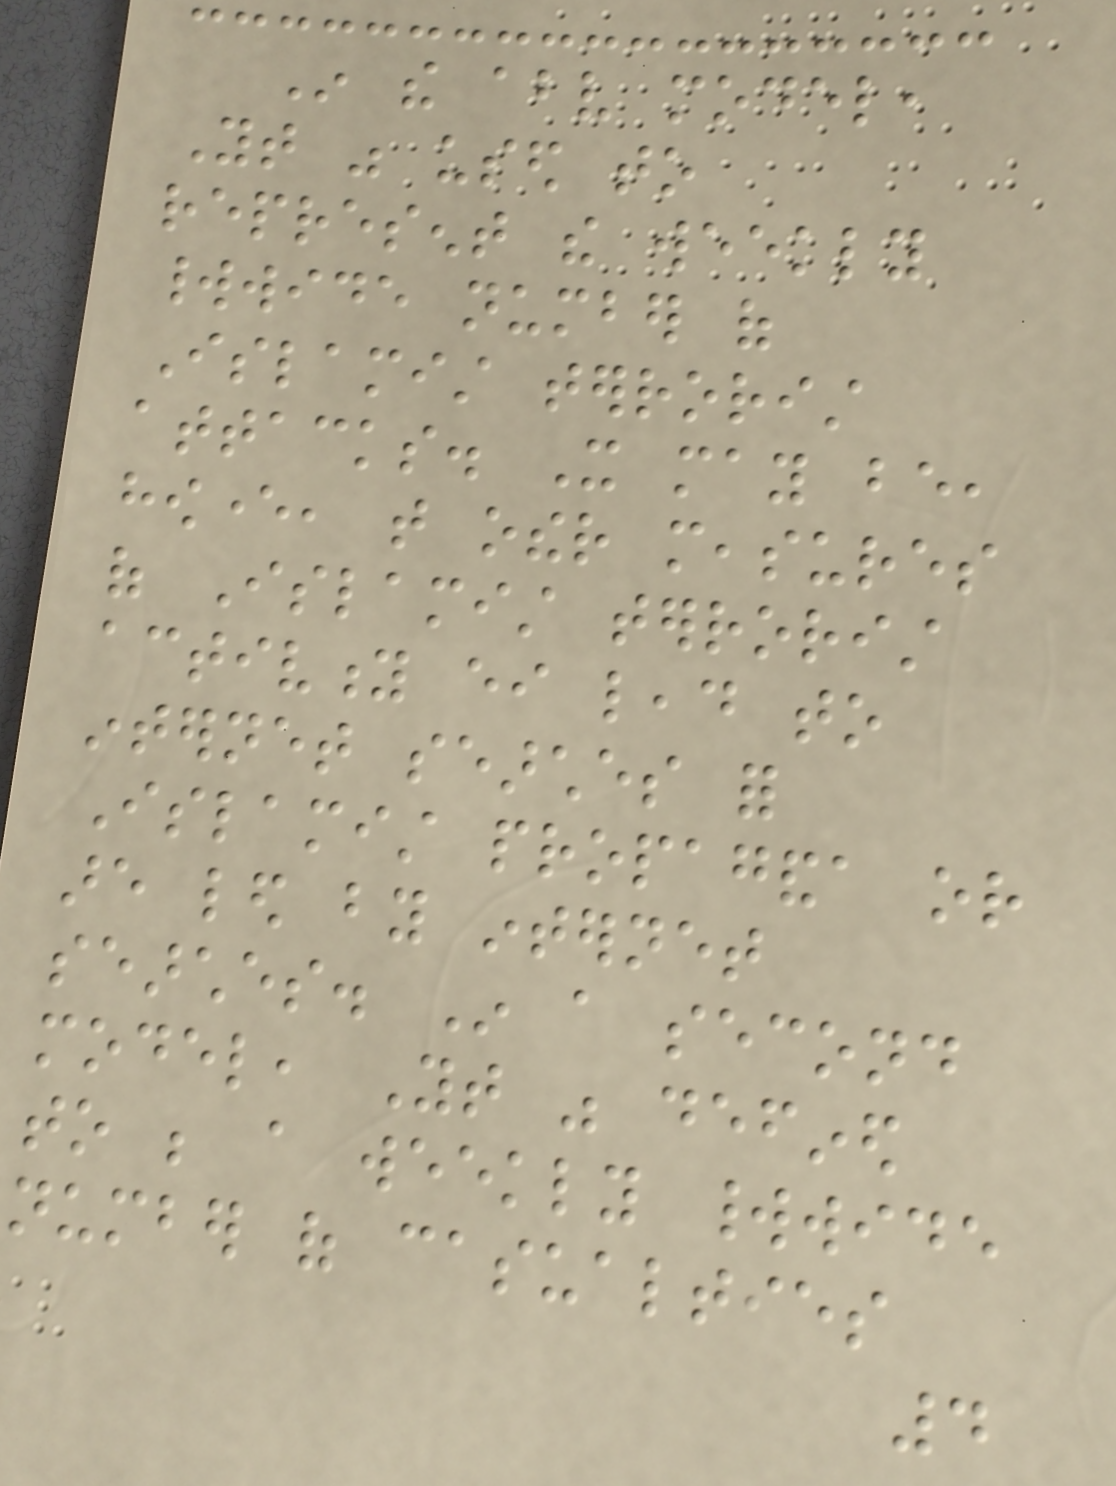In the above model,
Yt was used to
represent the weekly
worldwide number of
Islamist terrorist
attacks. It may be,
however, that other measures
of Islamist terrorist
activity either lead to
internet searches for
Islamist propaganda or
are led by internet
searches. In a second
model, Yt was defined
to be a weekly worldwide
number of casualties
4
